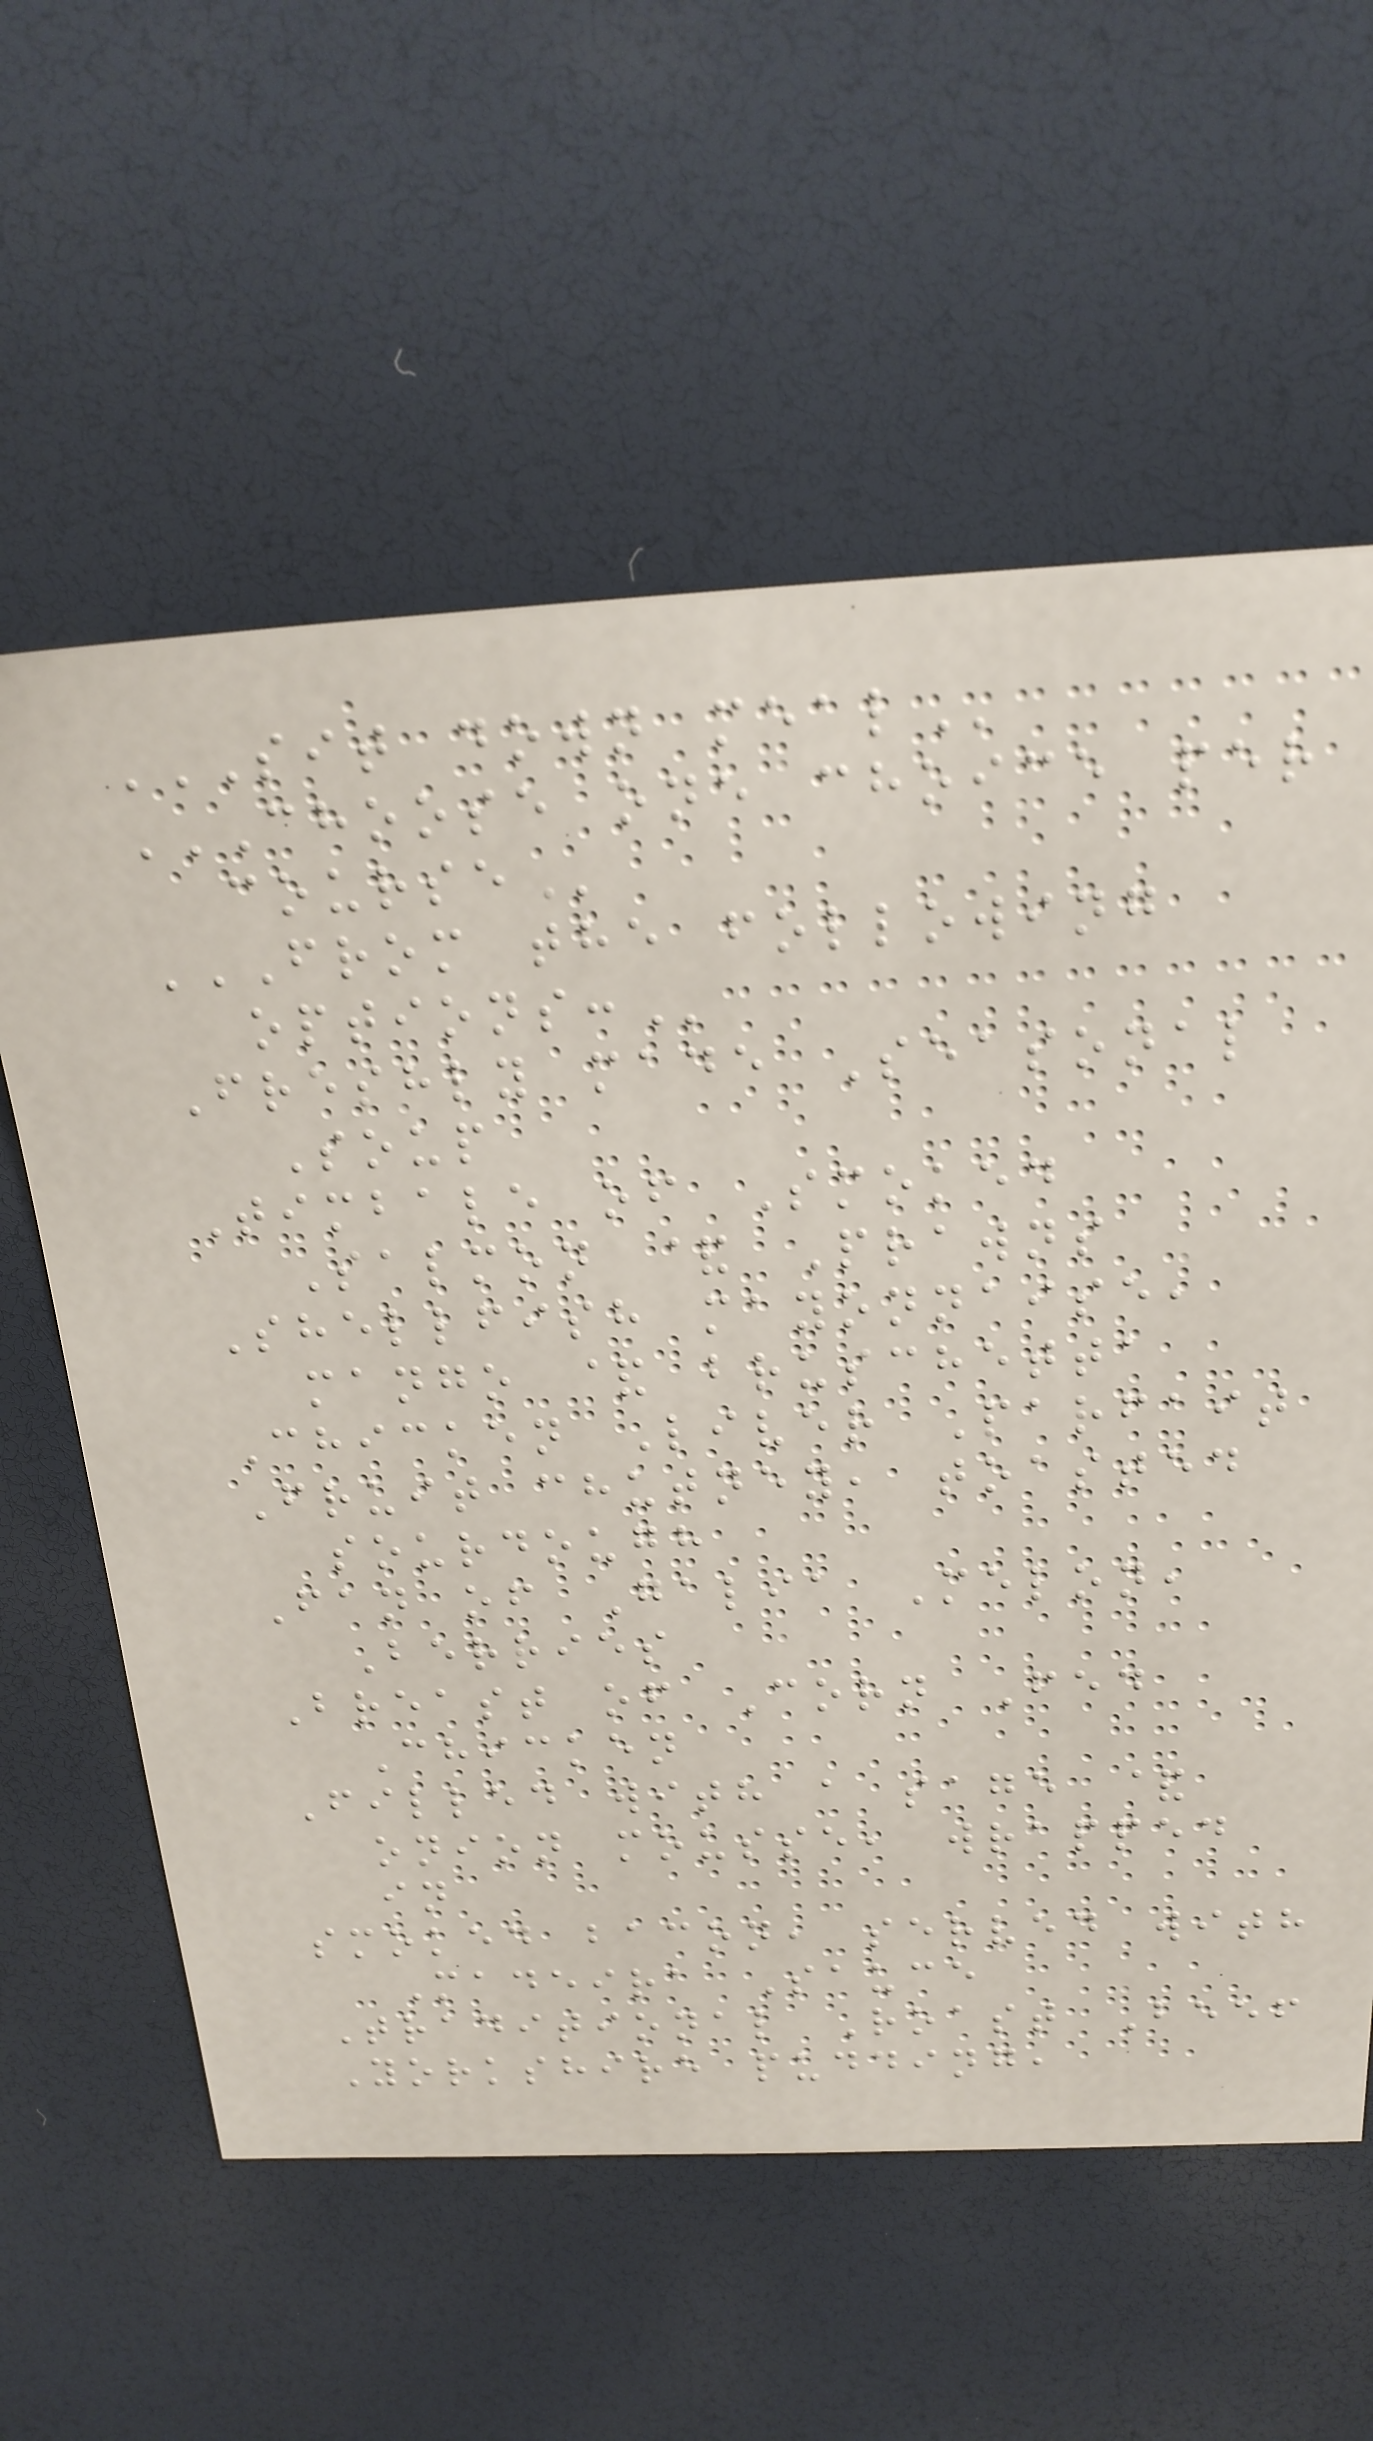SIT DOWN MEAL
CHOOSE ONE CHOICE PER
COURSE
FROM THE FOLLOWING
OPTIONS:
Freshly made Seasonal
Soup
Timbale of Smoked
Salmon & Prawns
Shellfish mayonnaise,
mango & bruschetta
Chicken Liver Parfait
Fruit chutney, toasted
sourdough
Fan of Galia Melon,
Berries
Breast of Corn Fed
Chicken
Filled with a sage &
onion mousse, wrapped
in
smoked bacon, served with
Madeira Sauce
Traditional Roast Beef
Yorkshire pudding,
